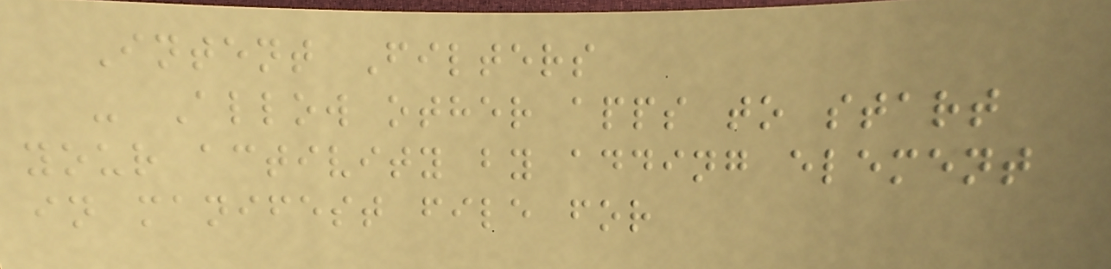Intent Filters
- Allow other apps to start
your activity by adding element
in manifest file for
